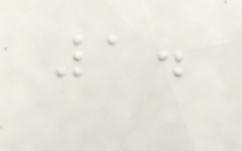1.
